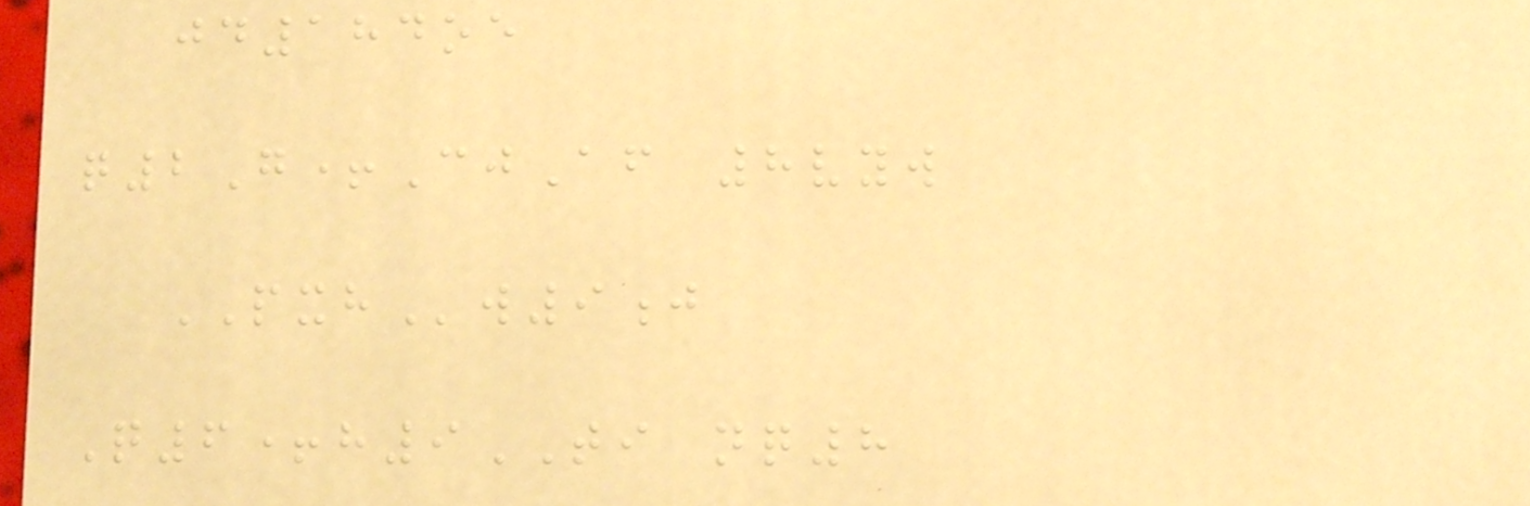jd184oe
q2G+CjAf 8vyw
PXHw9j
Q6+h9TI nq8
